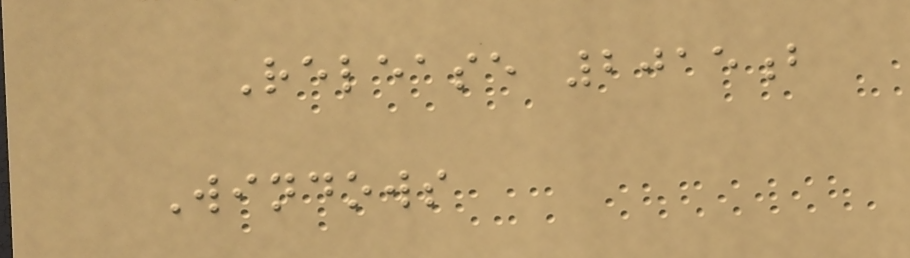Release 2015b
Windows
